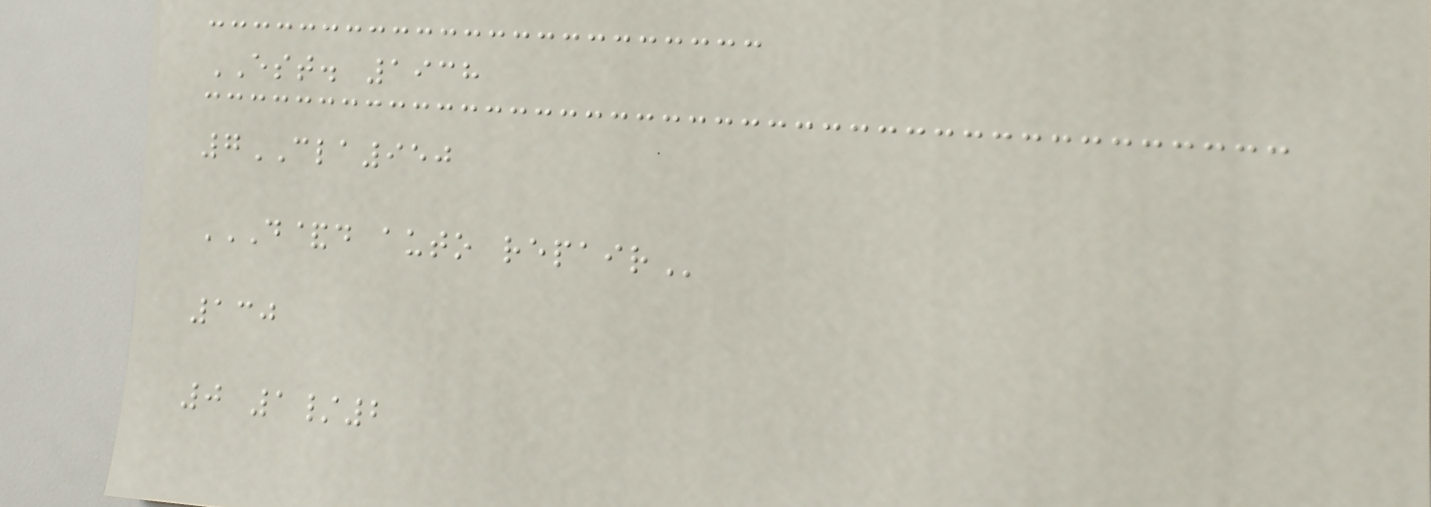EST. 1938
7CLA950
D&D AUTO REPAIR
130
0 1/2
